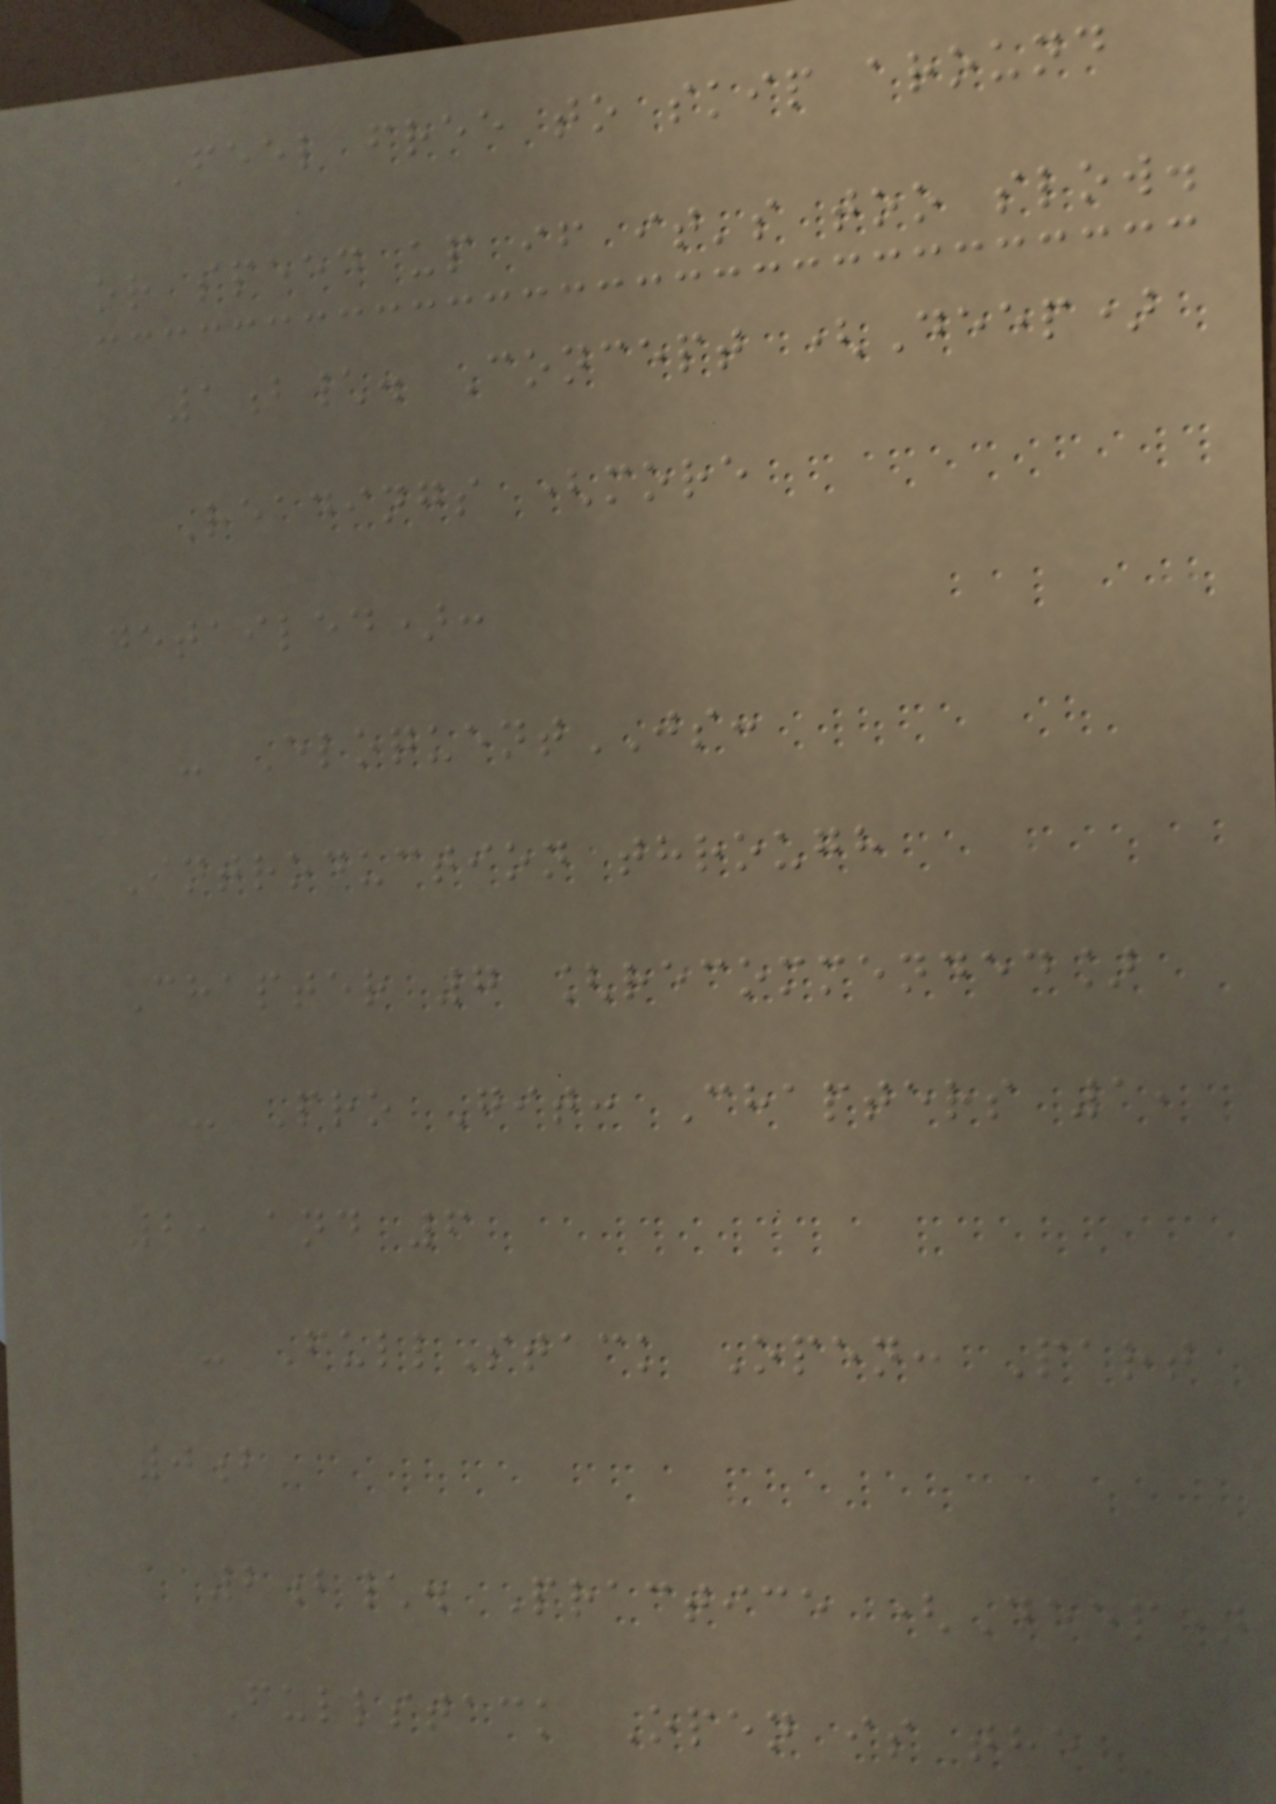Feel free to skip around
or speed up if it's too slow.
1b\. Concept (Deep)
Readings (more
detailed):
- EloquentJS:
Introduction through
Chapter 7 [recommended]
- Pro Git: Chapters 1,
2, and 6
- FullStack Open: Part
0b
2b\. Practice (Deep)
Fullstack Open is the
